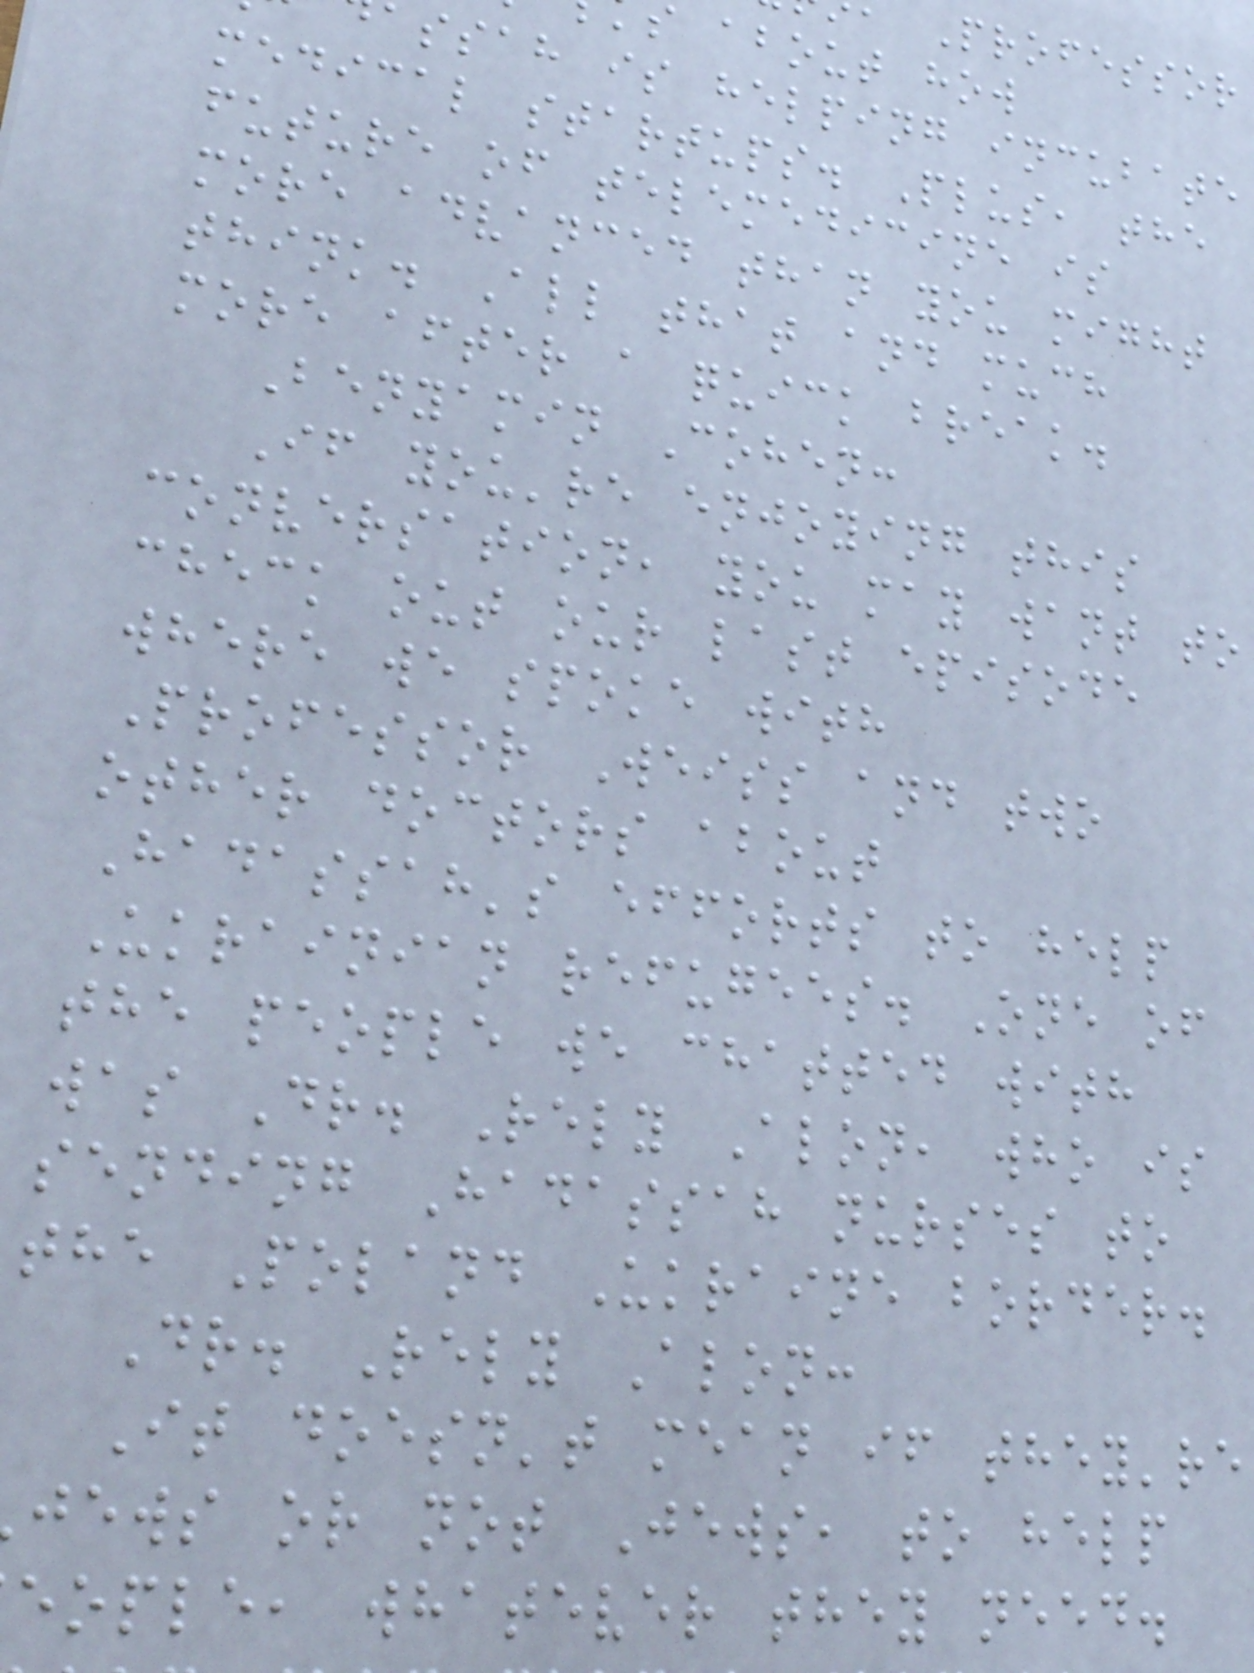Professor
s about how
assah is helping incubate
medical startups. Plus, the
future of telemedicine is
more advanced than you might
think. All that and much
more after a quick break.
Benyamin Cohen:
If you're enjoying this
conversation, you may want to
check out our last episode
where we spoke with
Professor Weiss and two
other doctors about
Hadassah's efforts to help
Ukrainian refugees. One of
the people we chatted with
was Dr. Rely Alon, who is
sending Hadassah nurses to
the Poland Ukraine border.
Dr. Rely Alon:
It doesn't mean if they're
jews or not Jews, to help
eople, whatever they need.
